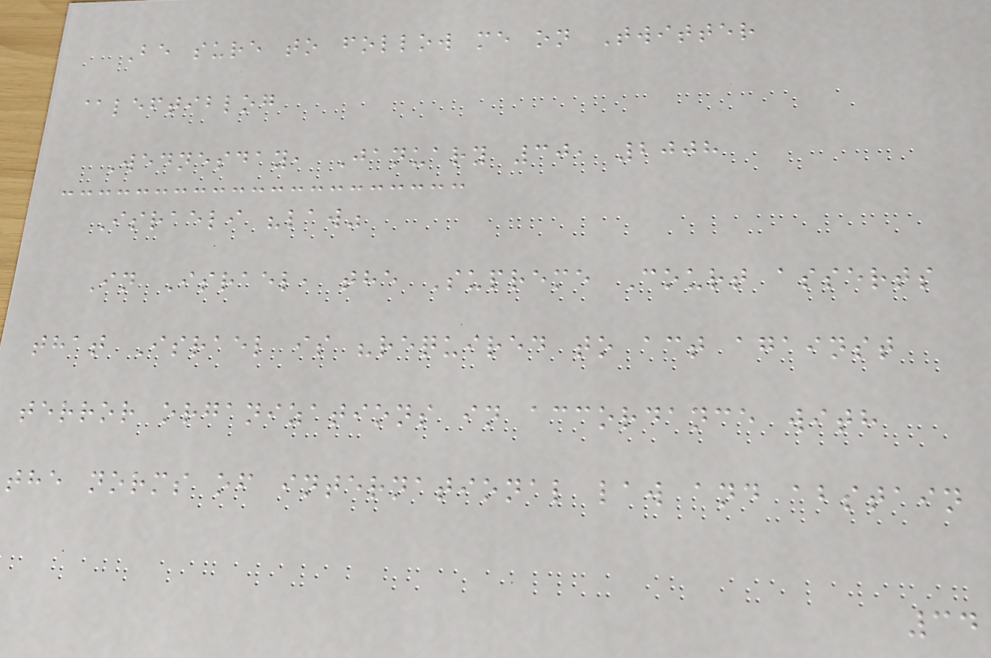Be sure to follow me on Twitter
@leftiblog
Wednesday, January 30, 2008
Israeli "law"
In Israel, the Supreme Court asserts
that Israel is "required to act against
terror organizations in accordance with
the norms of international law and abstain
34
